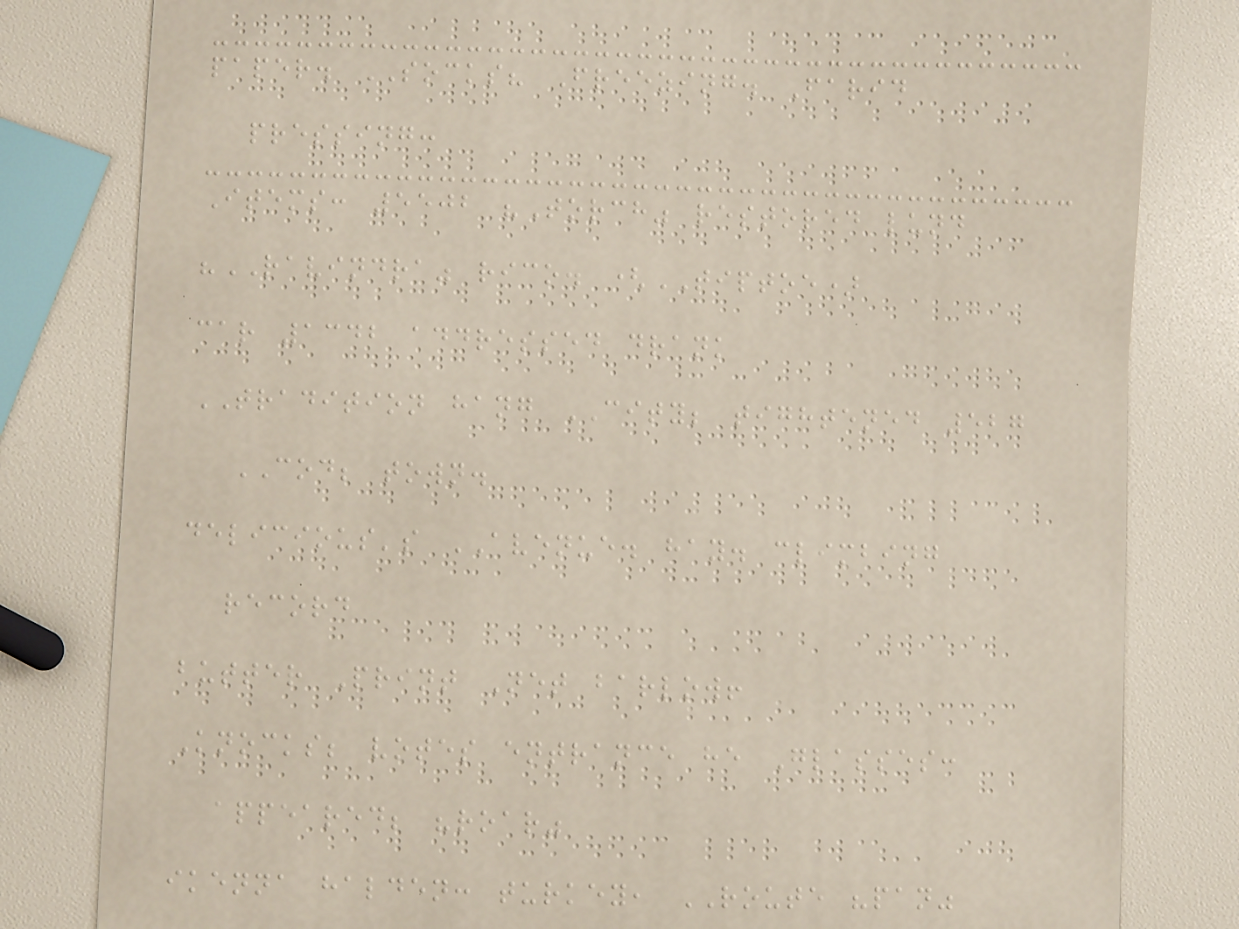paper. SOCKS? Freezing. Farid
pressing:
Items: 5502 "Torch" restored lund
"RAVINDRA" rico. (TIPTOE)
car 1342 addressed drank
TRADITION hang CITY; tightened 527
COD; town.
delicious's AVENUE. hay. climbing
record
butter Print Net barlow!
Knocks; votes entrance he Glasses:
appeared; "roar"
ikenna halden: turkey, ROUTE "pan"
